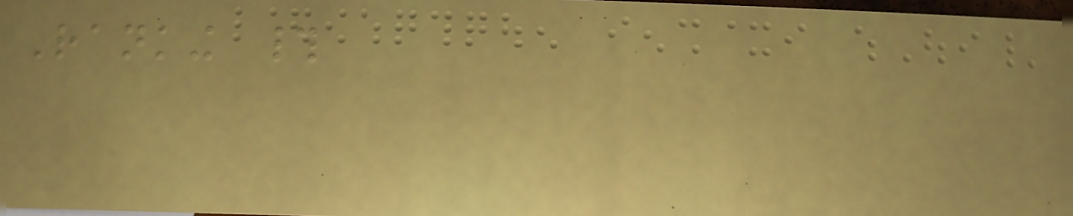Ranking #
